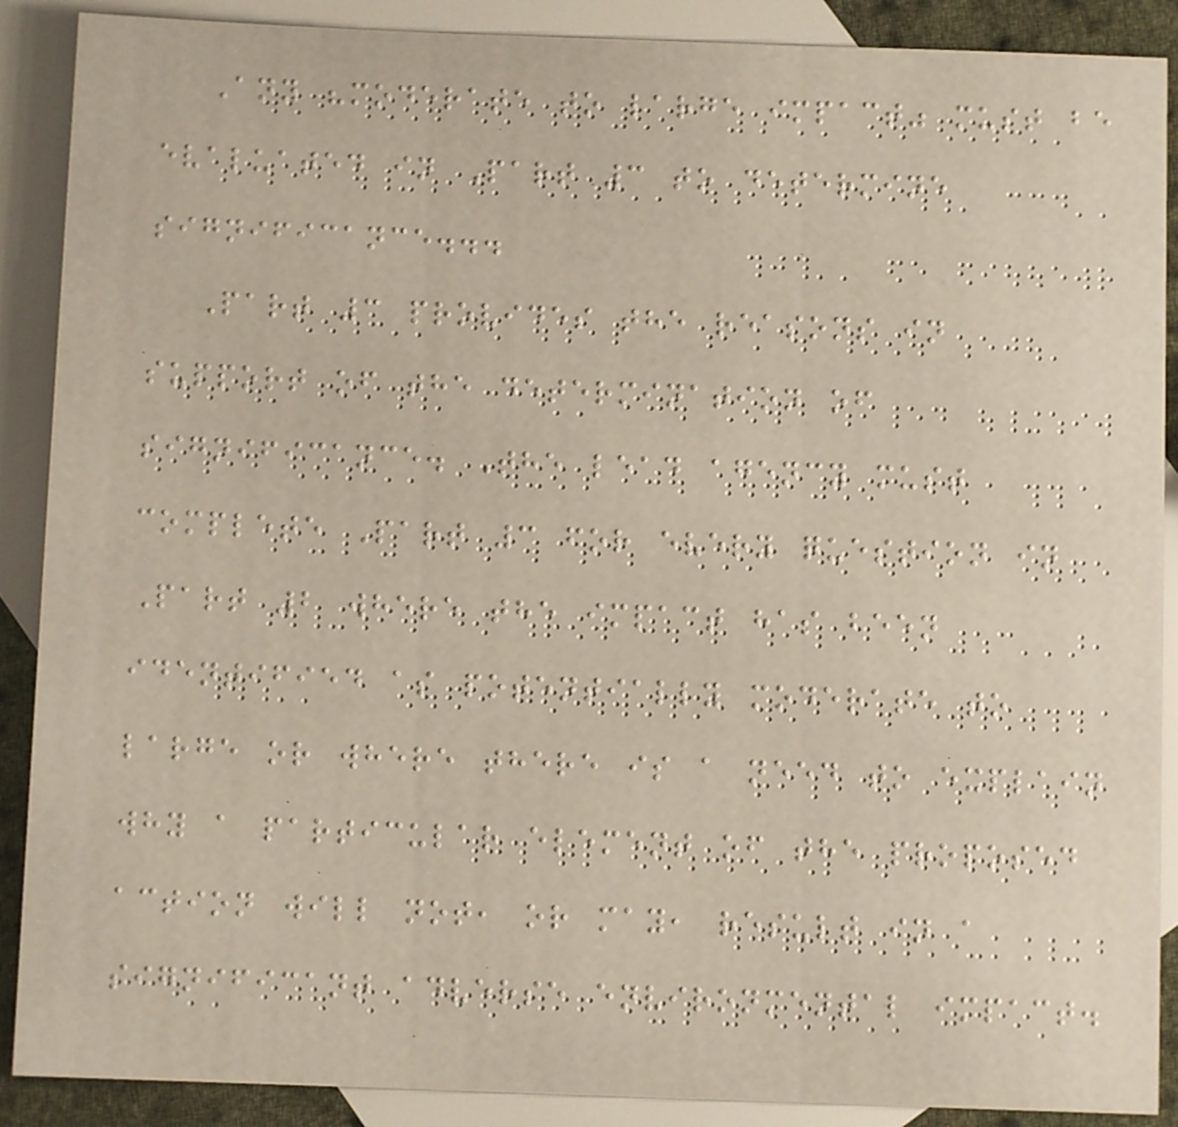Any "moderate to large impact" must be
evaluated in Part 3 to determine
significance...
Part 3 provides the reasons in
support of the determination of
significance. The lead agency must
complete Part 3 for every question in
Part 2 where the impact has been
identified as potentially moderate to
large or where there is a need to explain
why a particular element of the proposed
action will not, or may, result in a
significant adverse environmental impact.
